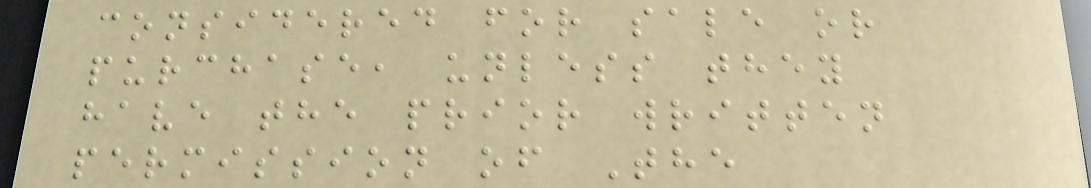considered for sale or
purchase, unless they
have the prior written
permission of The
